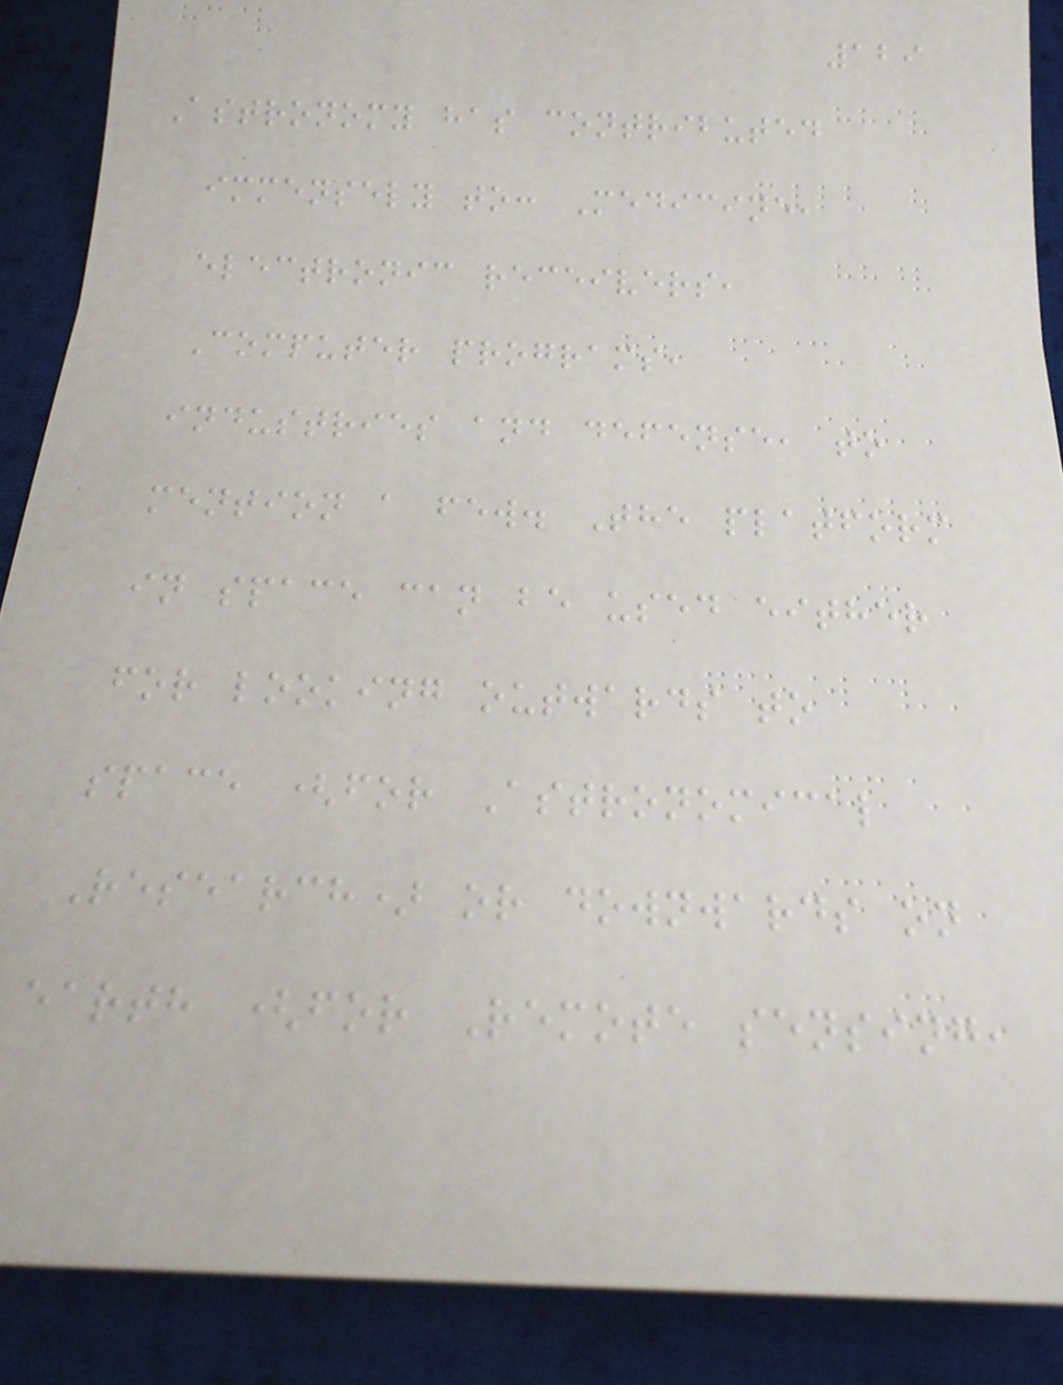129
Astronomy has contributed
immensely to: Medicine,
electronic receivers,
Computer programs,
industries and defense, to
mention a few. The platform
in space can be used either
for looking outwards to
space (for Astronomical
Research) or downwards on
earth (for Remote sensing,
